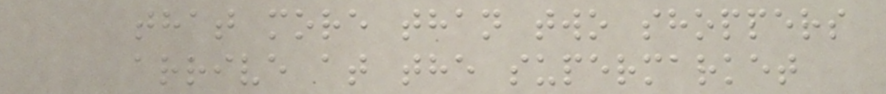that more than two shoppers
arrive at the supermarket
